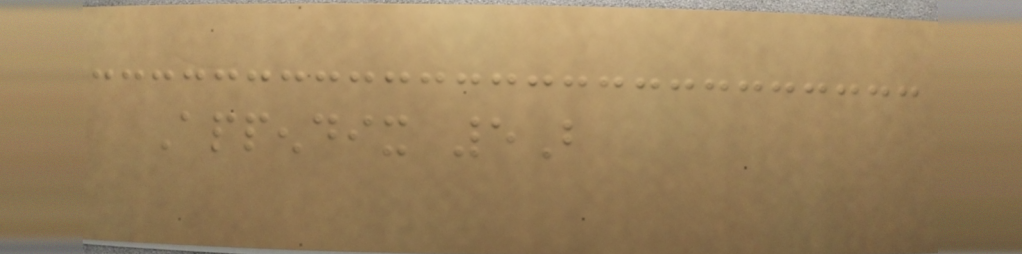Appendix 5B
